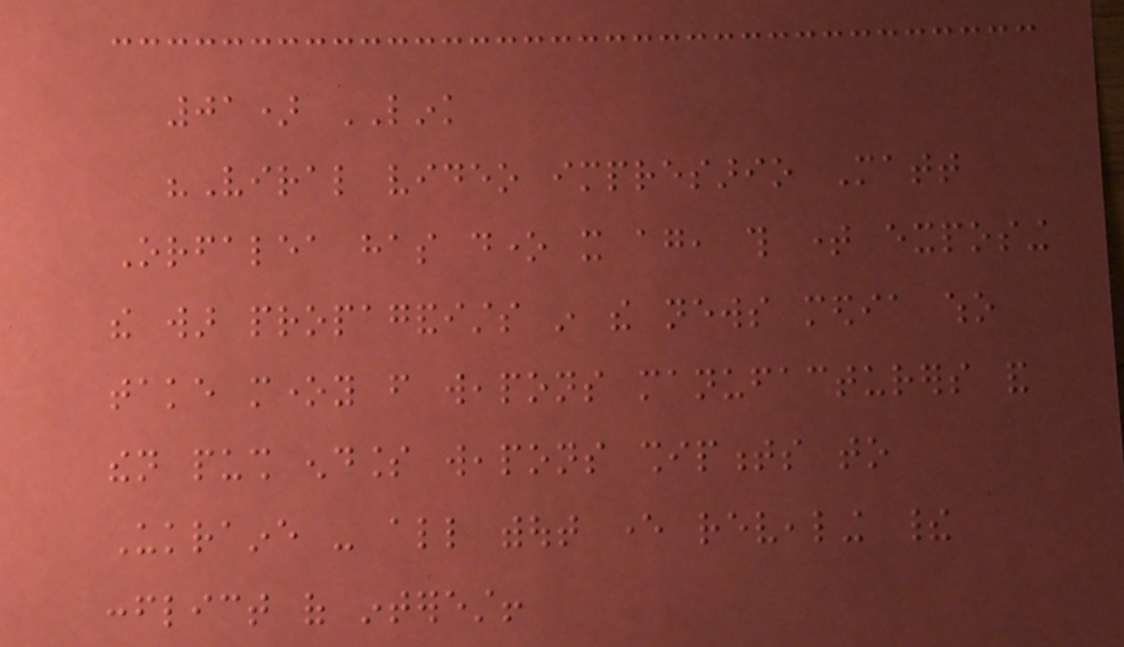01) LINK
"Viral video impresario Matt
Orfalea has done it again, this time exposing
the war propagandists in the news media who
take money from weapons manufacturers and
then push endless weapons shipments to
Ukraine - all without ever revealing their
conflict of interest!
